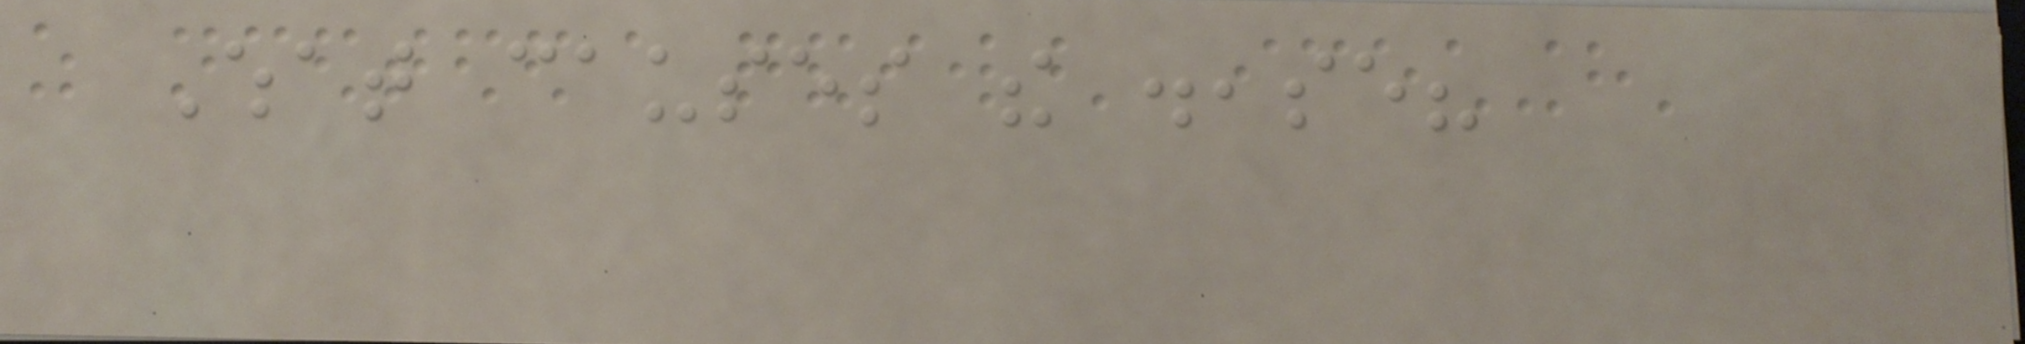What causes the disease?
